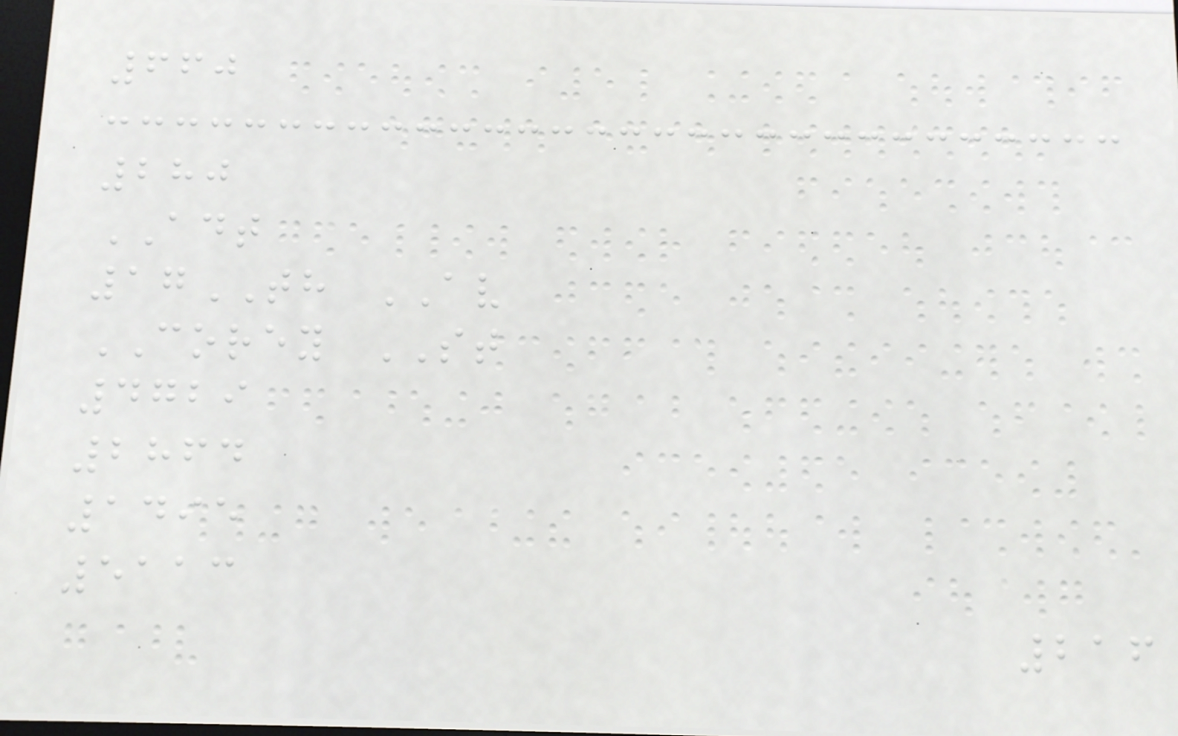660
280
ADT
17TH AV
COREY ST
4729
2864
1495
5113
216
